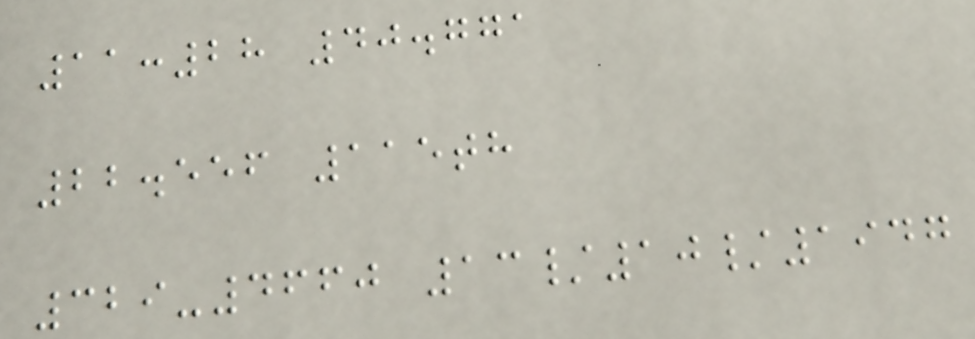11:28 40.771
22.556 115th
329-4660 13/10/1947
